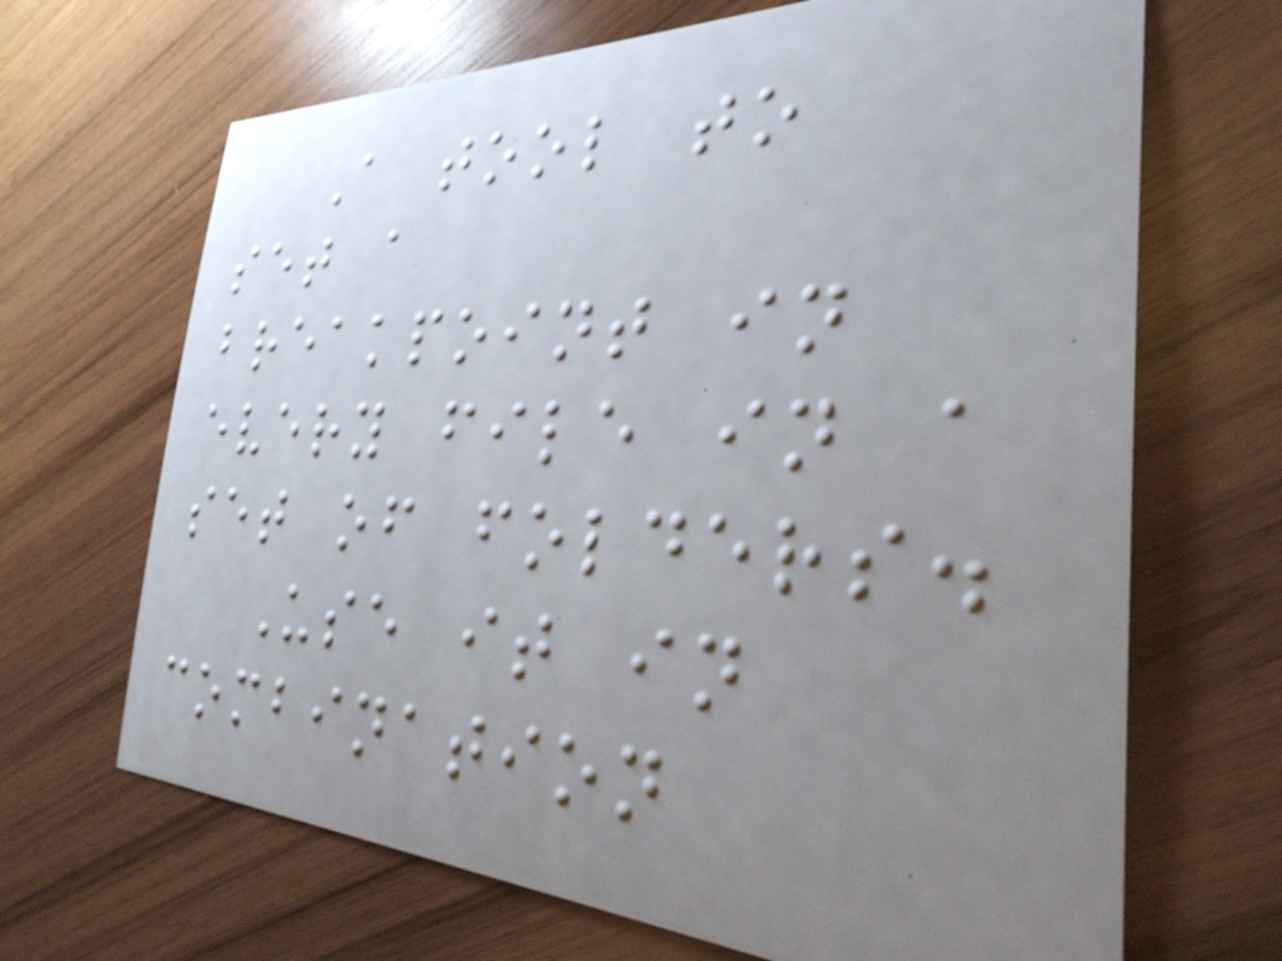A tool to
set a
breakpoint in
every file in a
set of folders.
Use it in
combination
